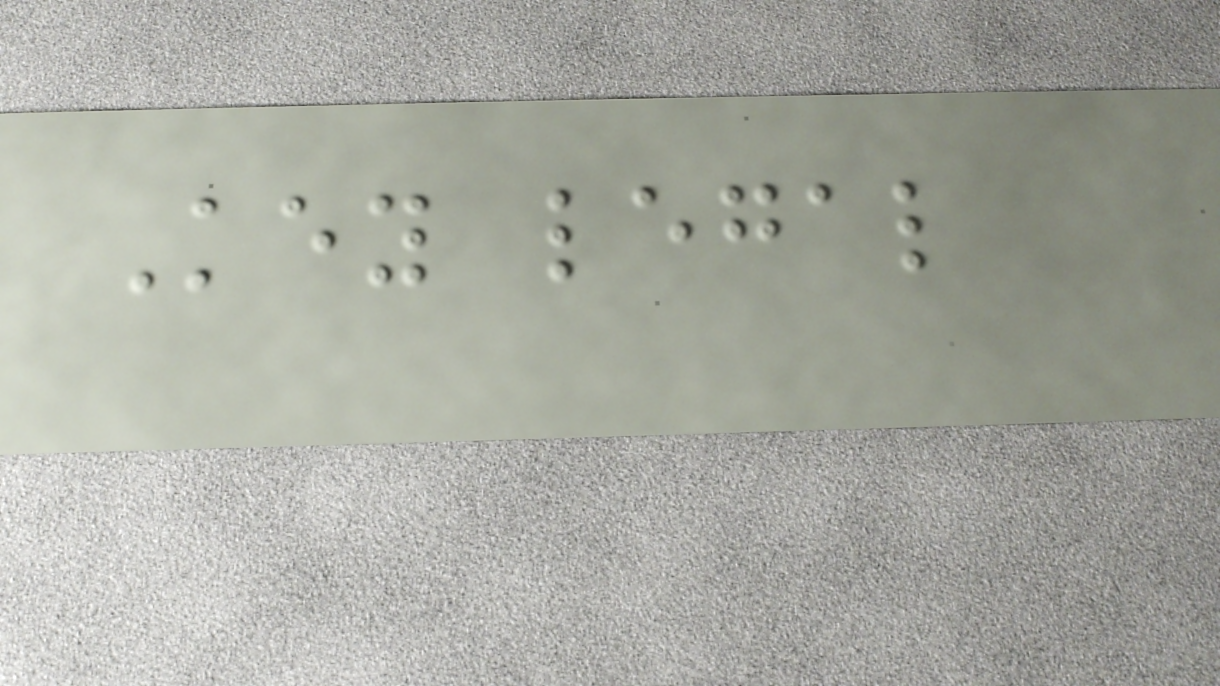Key legal
